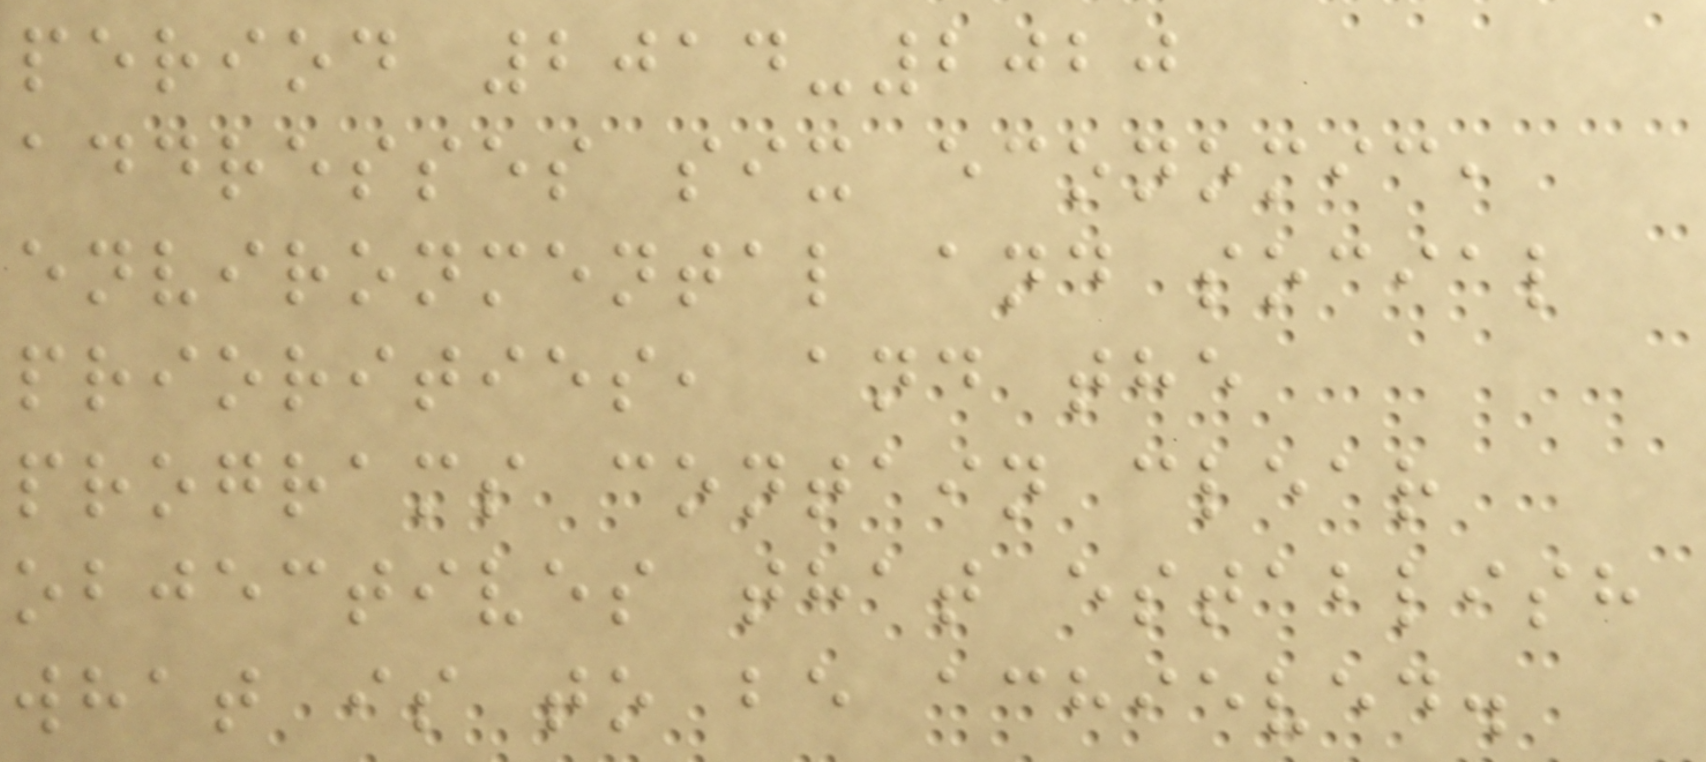period 2014-2020
addresses six economic,
environmental and social
priorities, and the
programs contain clear
objectives that establish
what is to be achieved.
